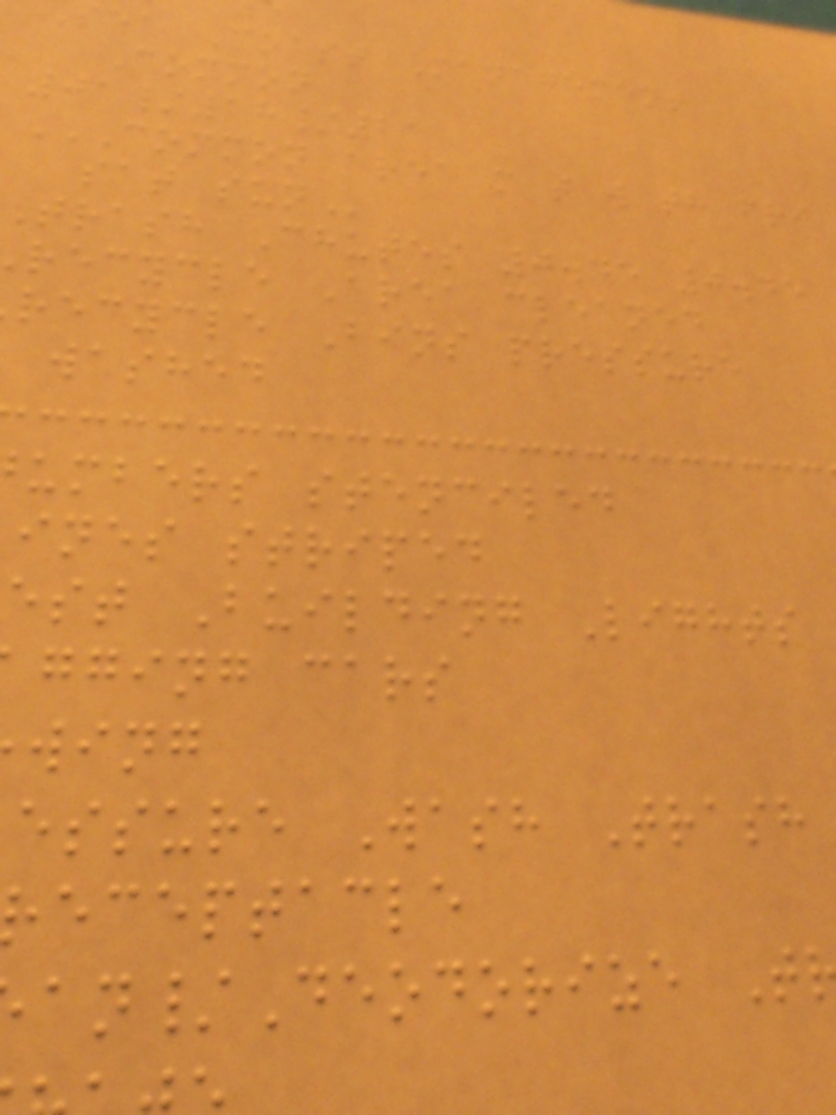sea Coast Management
Common
01/18/21
COMMON AREA M T W TH FRI
trash Chutes 0.45 0.45
recycle Area cleaned
recycle Bins pressure
washed
umbers stenciled
ines striped
est Building Lights
gging cars
wing
essure Wash Trash
eceptacle
an/Deodorize T
